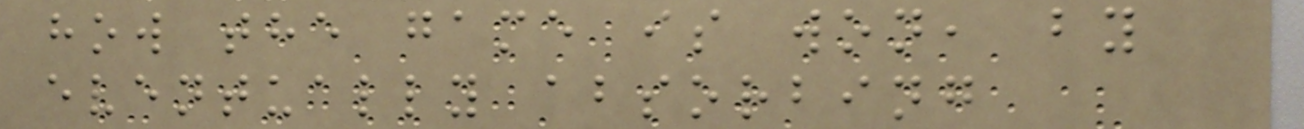how the game is won, by
eventually absorbing
